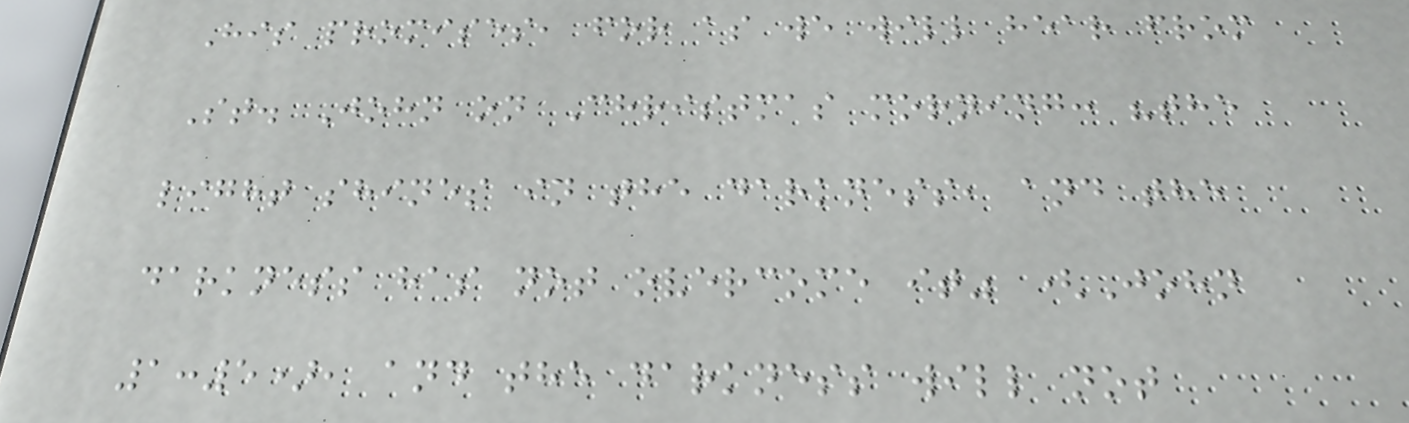His promises, for as we will hear from
St. John on Christmas morning: "the
light shines in the darkness, and the
darkness has not overcome it" (John
1:5), and the darkness will not
